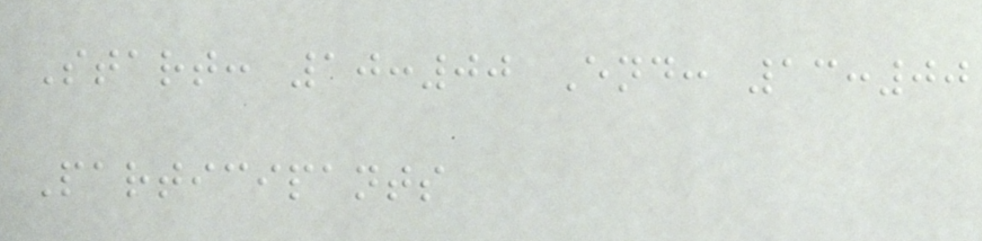Start: 10:00 End: 13:00
Participants
